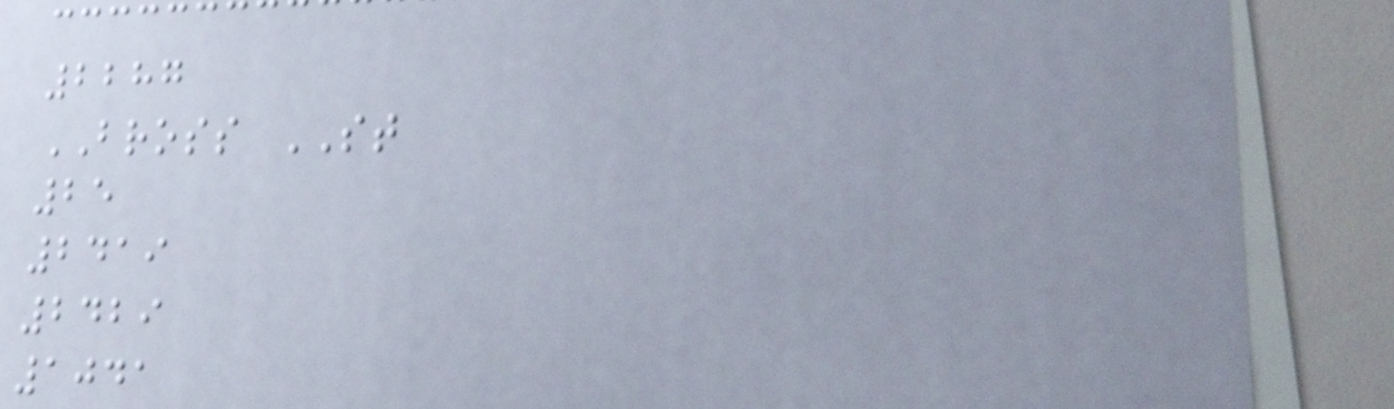2287
BROSS ST
25
2419
2429
1041
